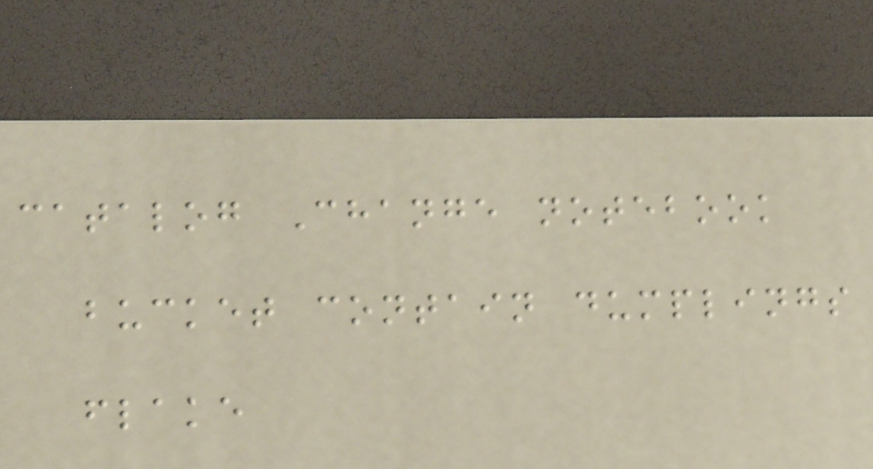catalog Change notebook
bucket contain dumplings
flake
